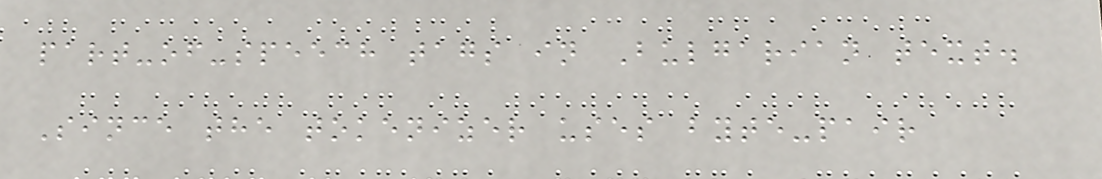part-of-speech tags in Bulgarian text.
Since the tokenizer uses byte-pair
